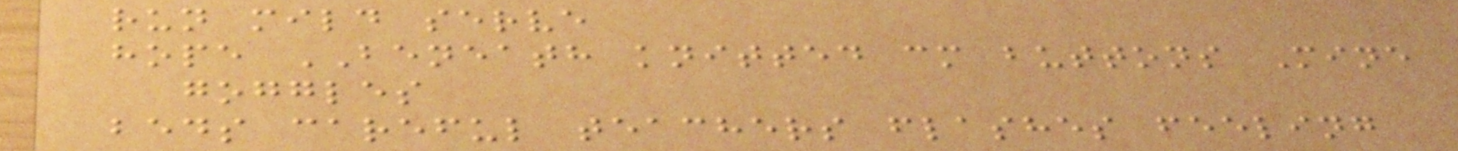run mild serve
hope BENEATH knitted cm buttons Mine
goggles
beds careful teachers flashes feeling
